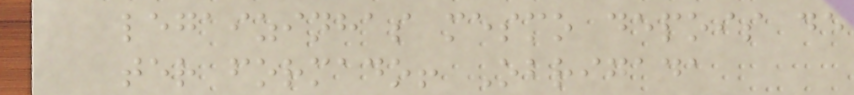legaizinhas mesmo depois de
ter formado! Obrigada
